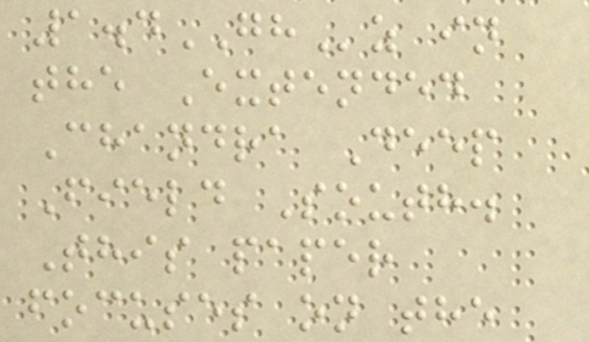1.4GHz in
the Extended
Chandra Deep
Field South.
This paper
focuses on the
